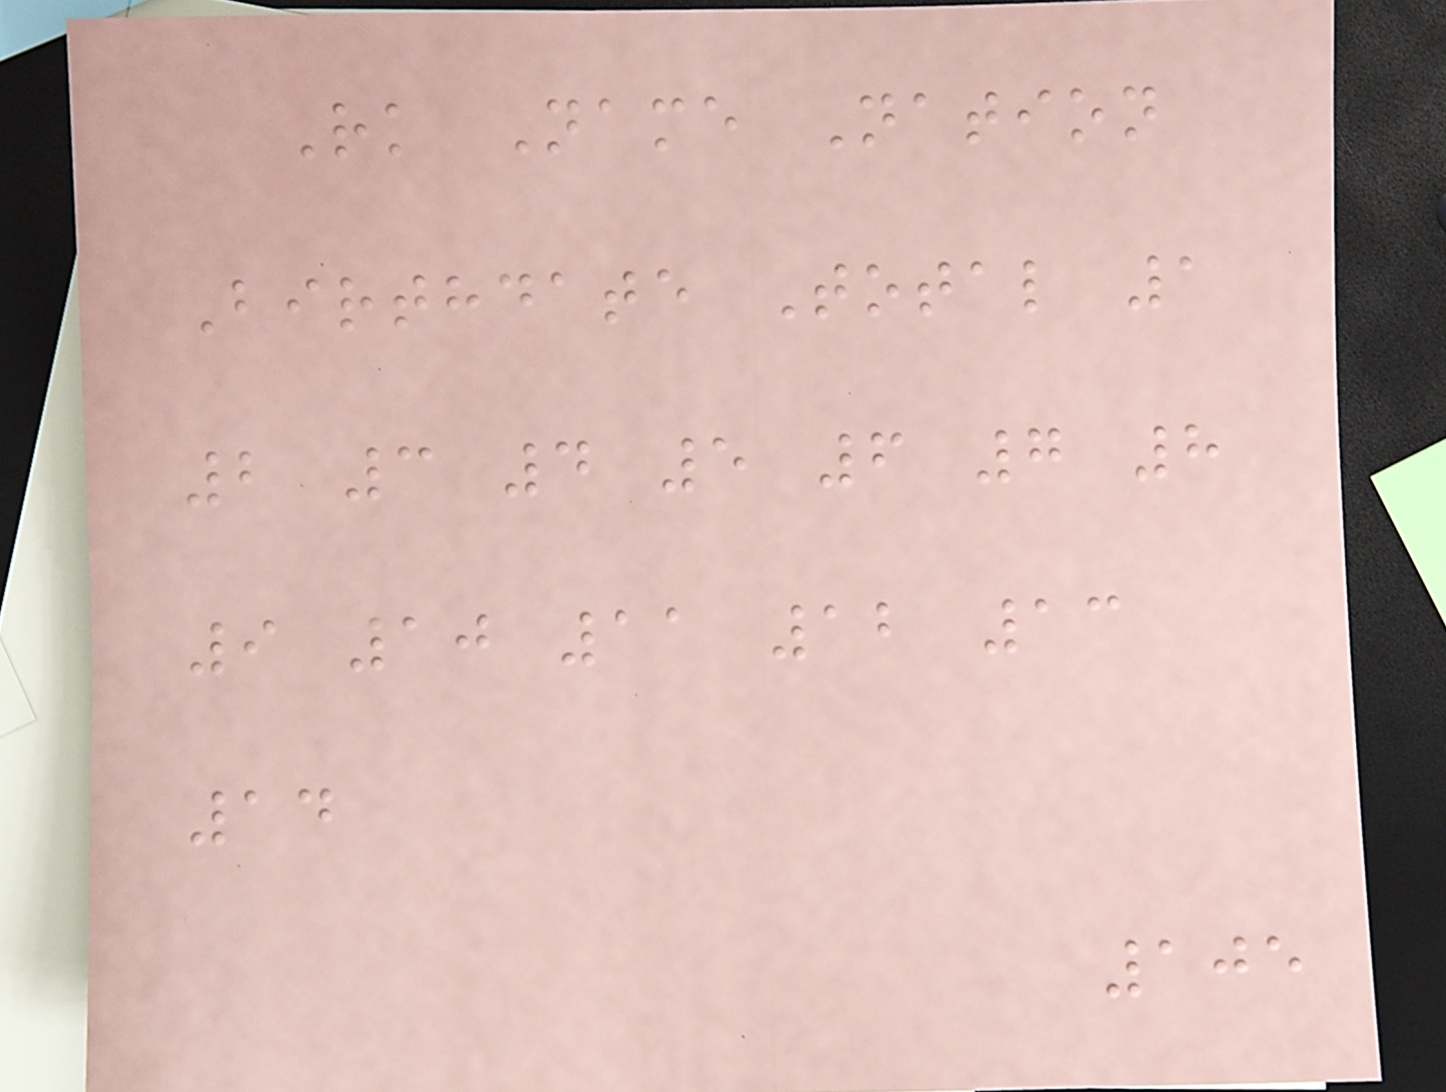Rk Name Nation
Birthdate Total 1
2 3 4 5 6 7 8
9 10 11 12 13
14
105
